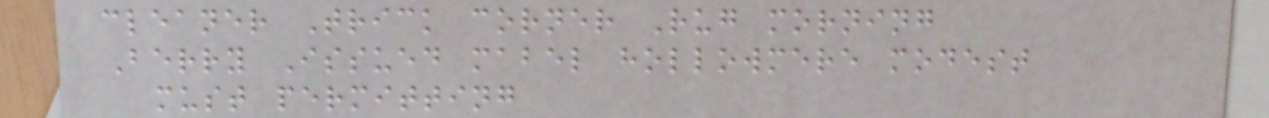cleaner Trick corner Rug morning
Berry Issued mabel hollowmere modest
must permitting
